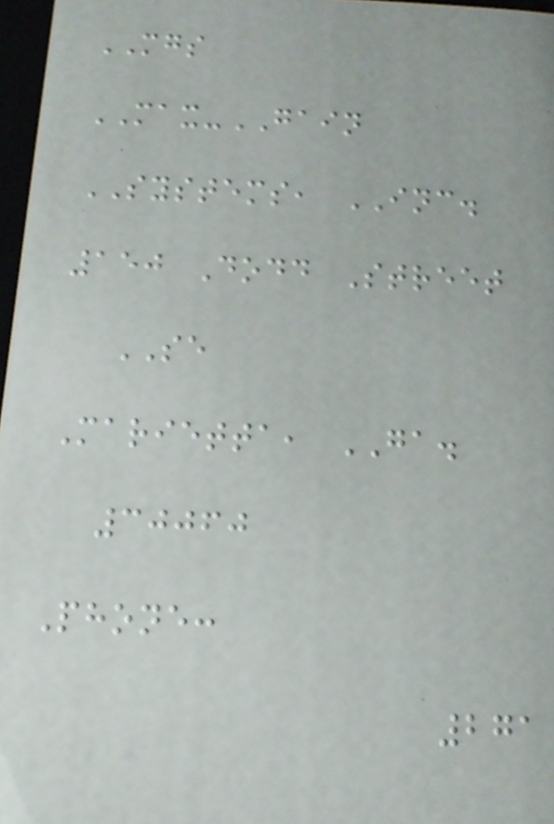MGS
MAX-GAIN
SYSTEMS, INC.
150 Dodd Street
SE
Marietta, GA.
30060
Phone:
271
